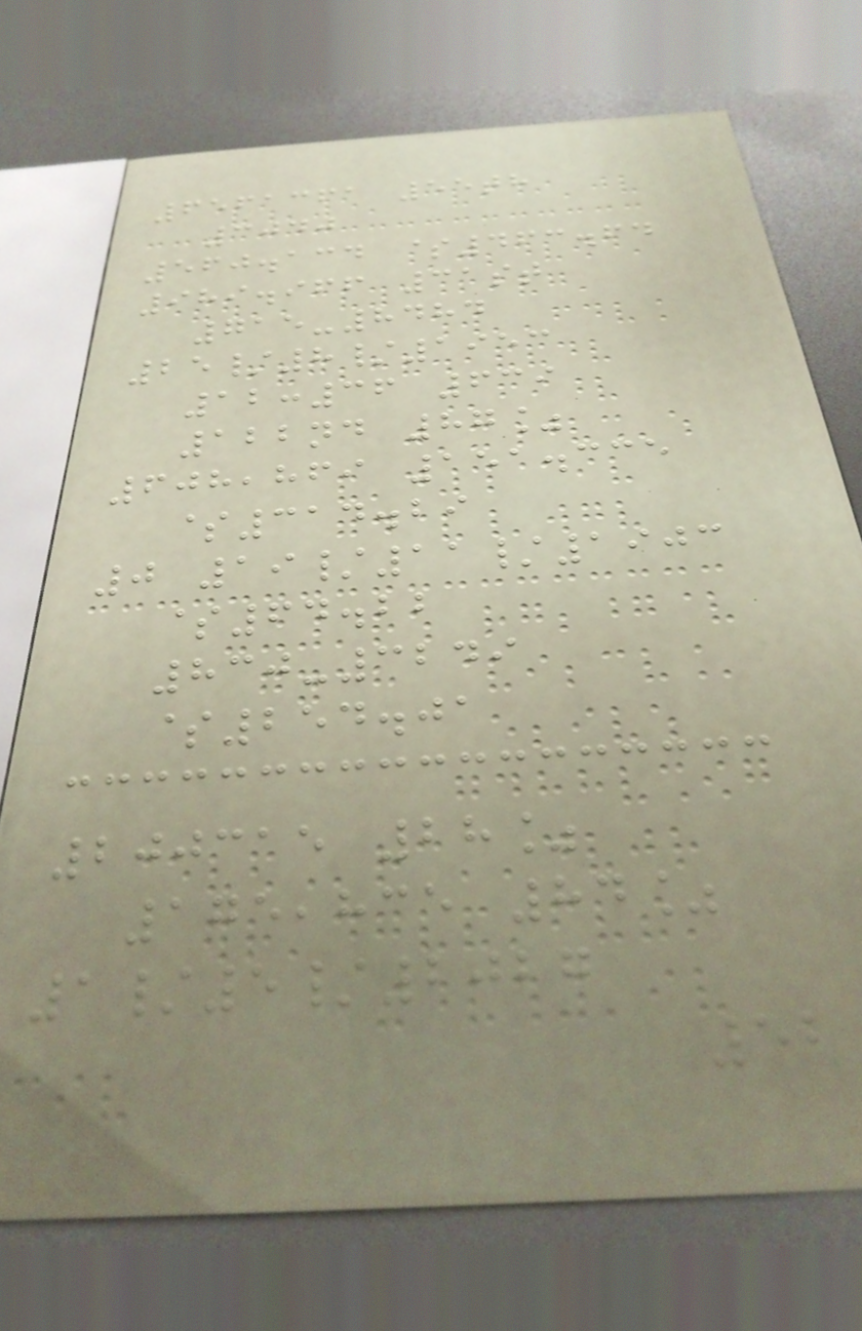6561361 55th
3040
560.134 $463.64
989.966 31st
715-8484
25/8/1953
12:36 639
122nd 87%
608,869 151.335
$314.29
0 19/11/1903
$64.22
830-3249
$254.01
200315 28%
175,835 84%
1/5/2027
52
